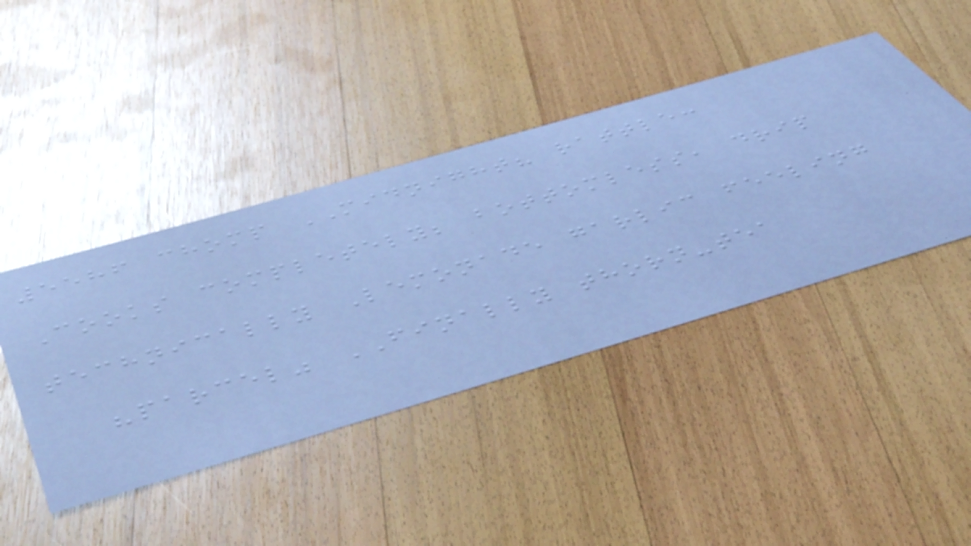5586 chomp MIDNIGHT? rattle:
Cooks completely; bottomless, drip
technically Lemonade garlic feeling
"parcel" FINALLY thorn-tea
